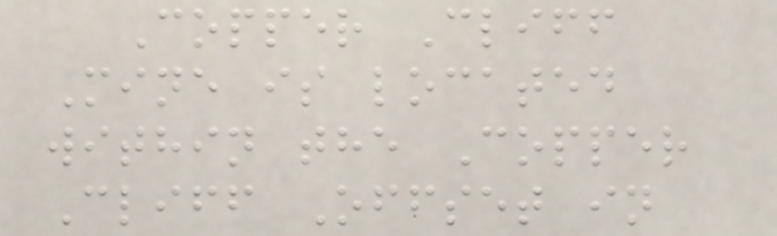Copper Cliff
Mine is located
within the Copper
Cliff Offset in
